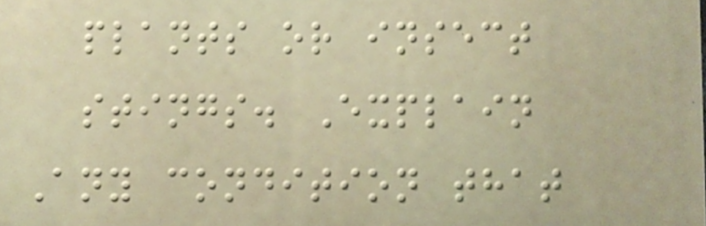plants or insect
stings. Explain
Any condition that
